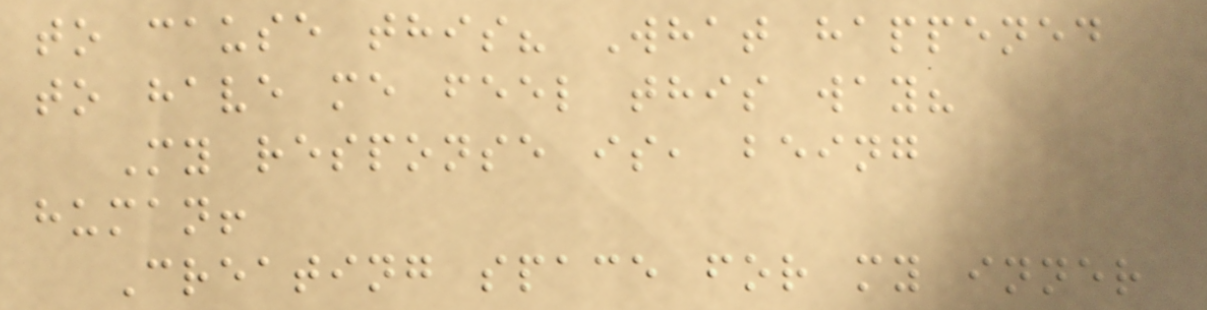to cause this? What happened
to have me feel this way?
My response is, being
human!
Creating space for my inner
